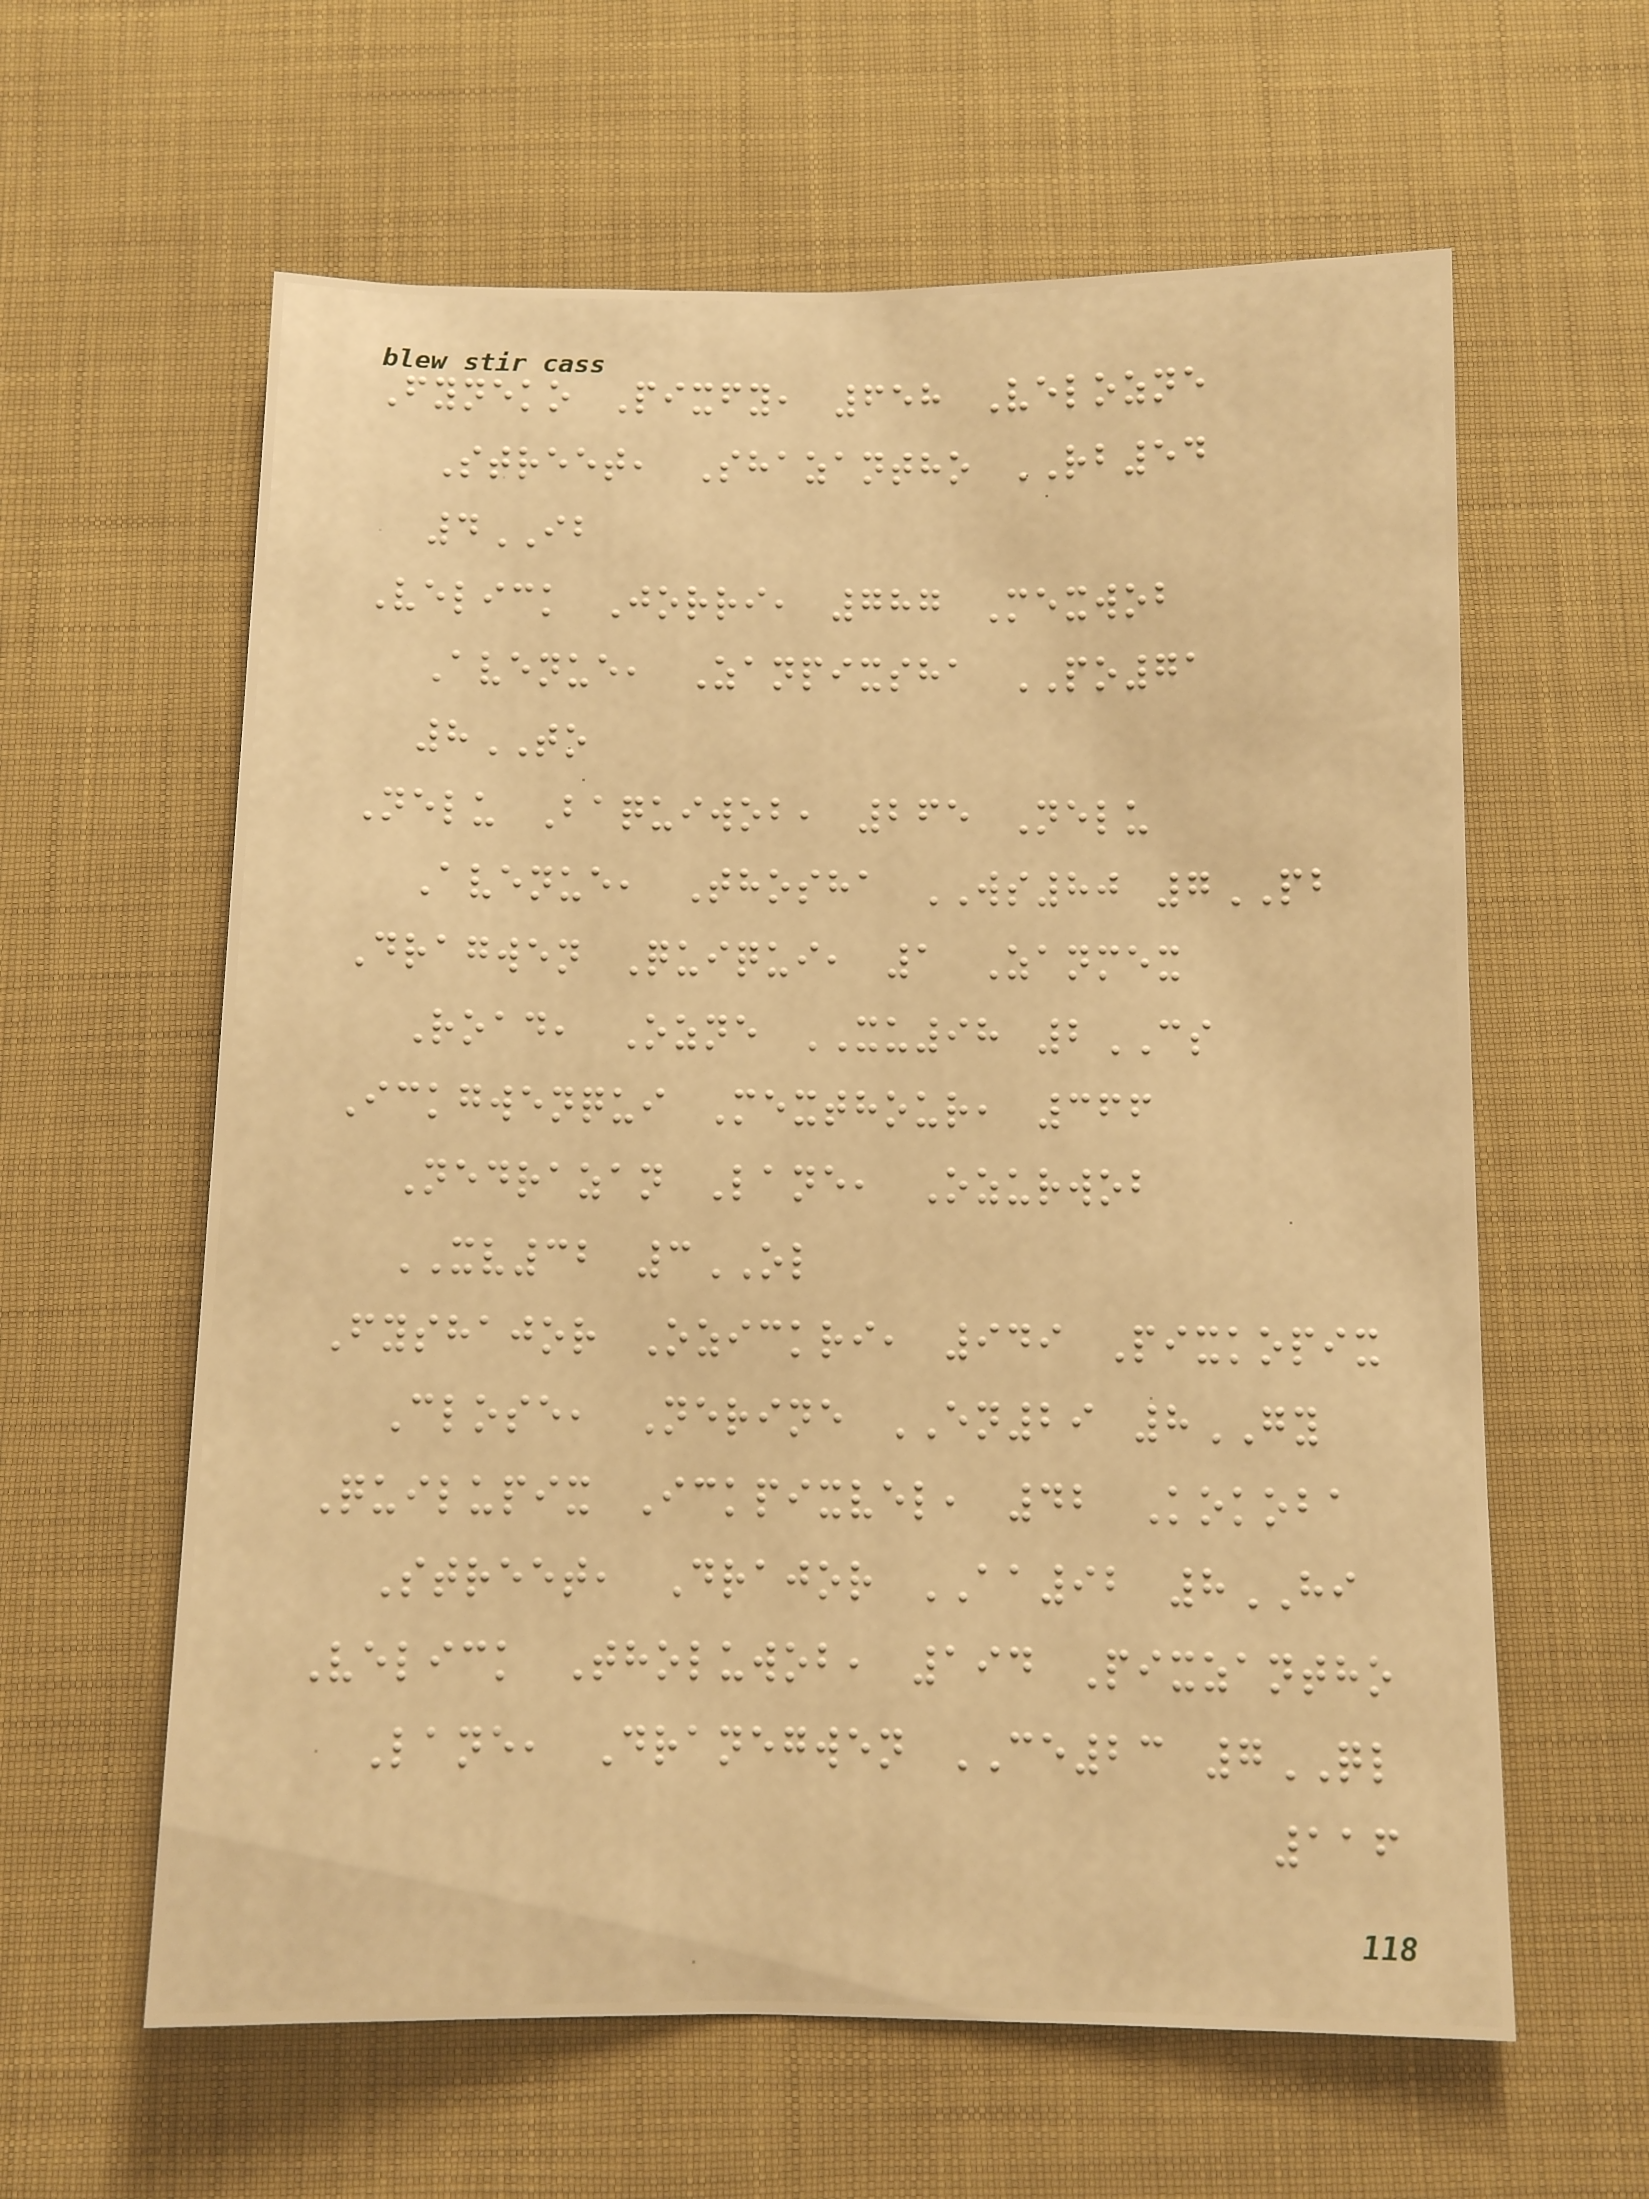Fyneko Pixfy, 658 Velozne
Street, Shazantho RB54
4IB
Velick Jorri, 787 Mexwob
Avenue, Zanpixsha PO71
8TO
Nelu Baquiwob, 265 Nelu
Avenue, Thosha WS80 7PB
Dragwen Quiqui, 1 Zanmex
Road, Ozne XU98 2CS
Ickgwenqui Mexthour, 366
Nedrazan Lane, Ozurwob
XV32 3OL
Fyshajor Ozickri, 949 Pixkopix
Close, Nerine EN29 8GY
Quilupix Ickpixvel, 42 Kokoba
Street, Drajor AA92 8HI
Velick Tholuwob, 194 Pixzantho
Lane, Dranegwen CE23 7QL
116
